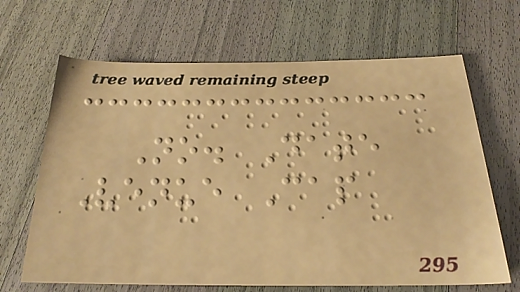No. Date
Venue Cap
